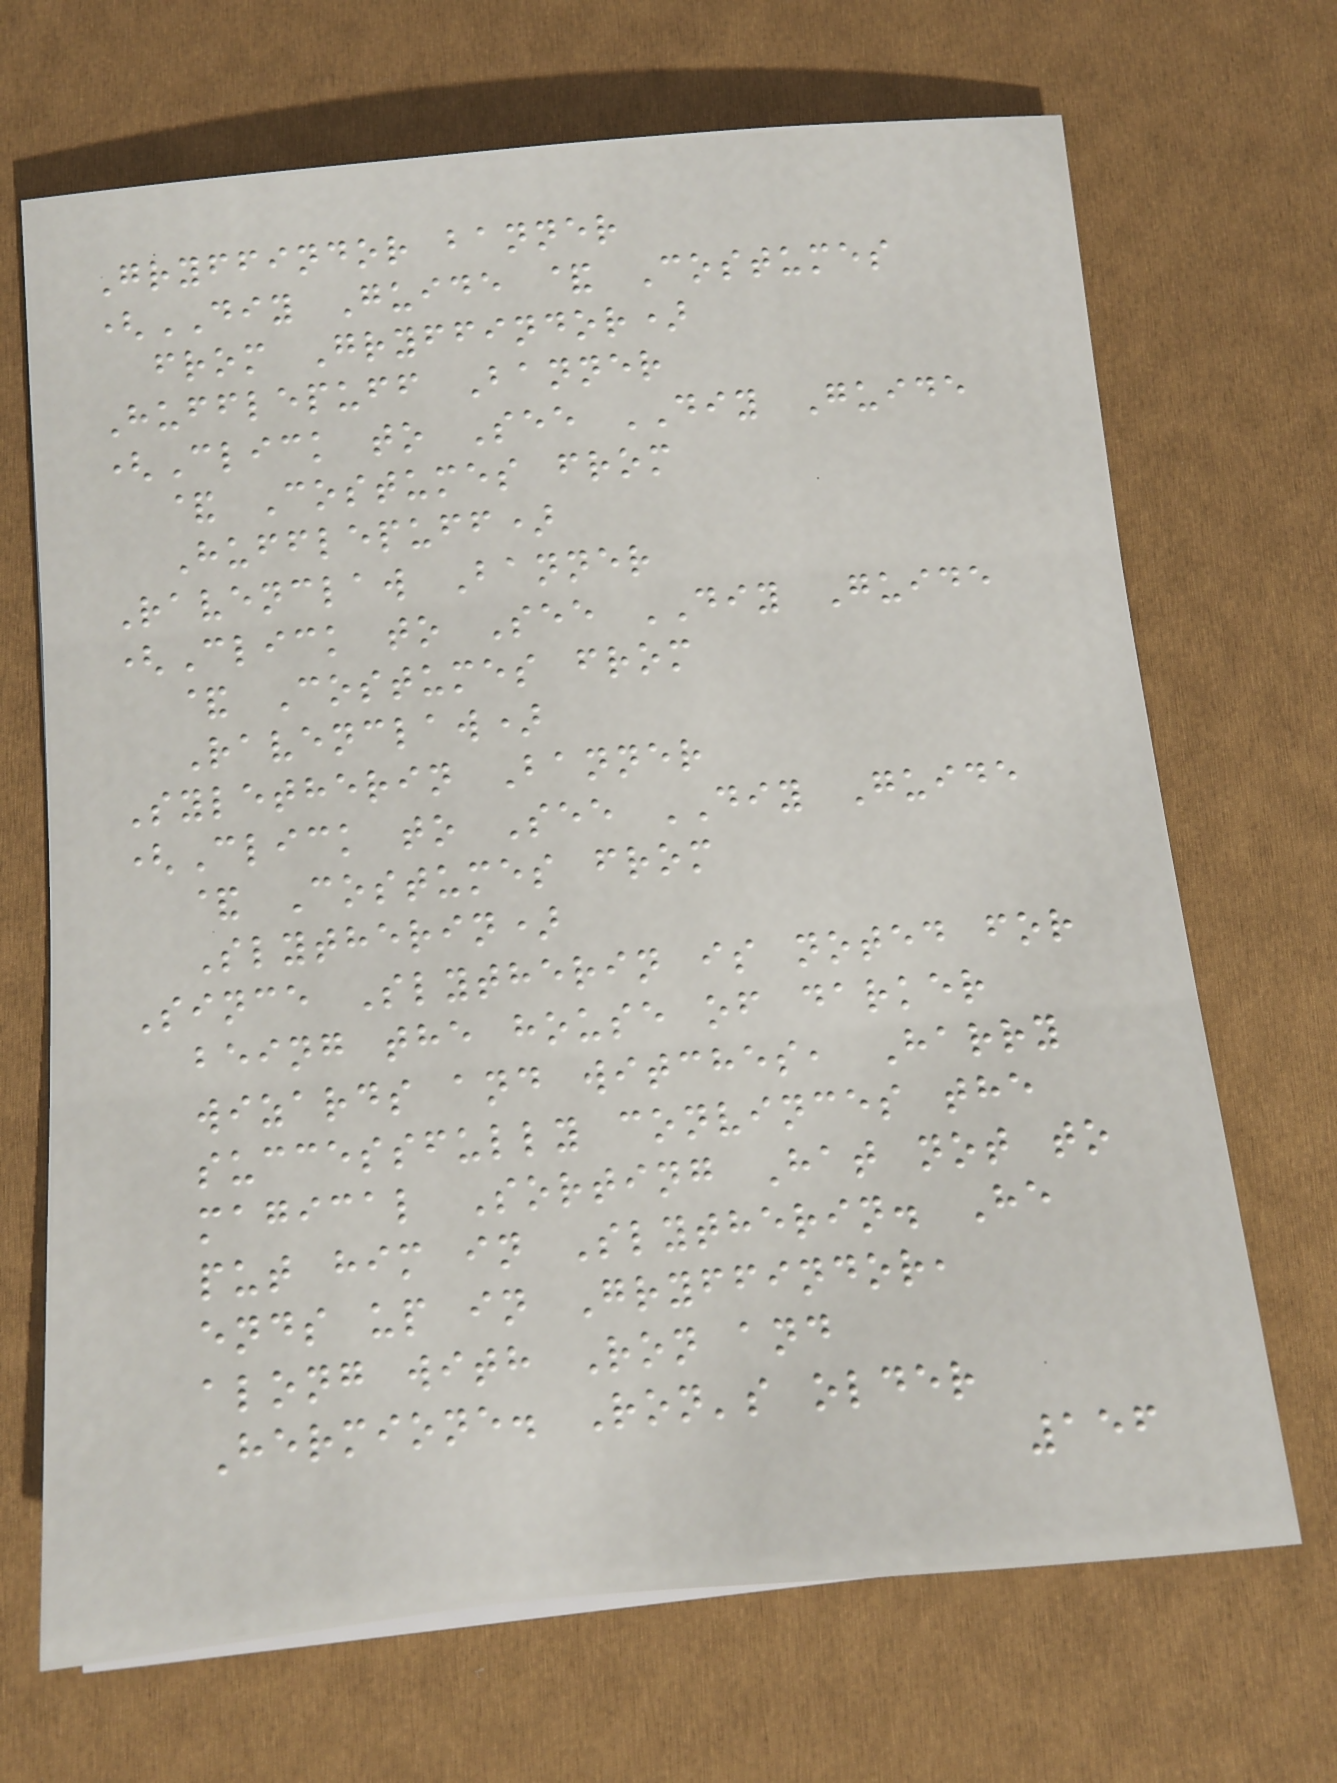Gryffindor banner
(DIY Guide & Costumes
from Gryffindor)
Hufflepuff Banner
(Click to See DIY Guide
& Costumes from
Hufflepuff)
Ravenclaw Banner
(Click to See DIY Guide
& Costumes from
Ravenclaw)
Syletherin Banner
(Click to See DIY Guide
& Costumes from
Slytherin)
Since Slytherin is noted for
being the house of darker
wizards and witches, Harry
successfully convinces the
magical Sorting Hat not to
put him in Slytherin. He
ends up in Gryffindor,
along with Ron and
Hermione. Ron's older
156
